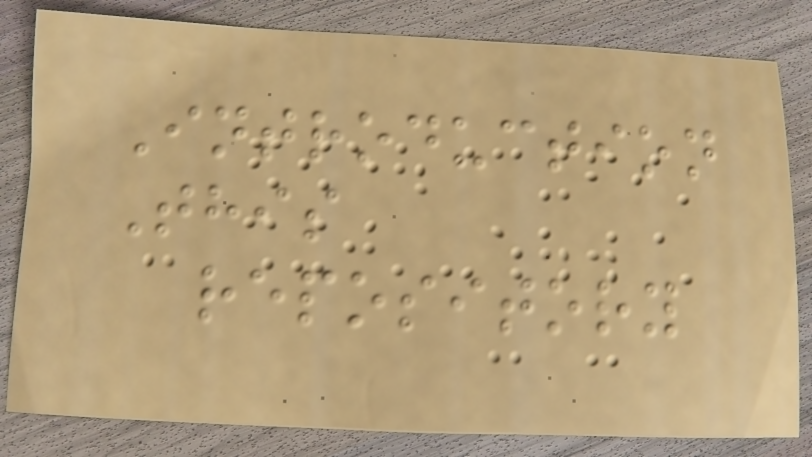Introduction
This
repository
